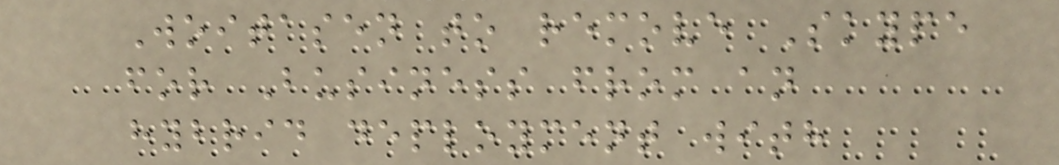Woitasen to remove Skype
for Business from an
hybrid deployment with
